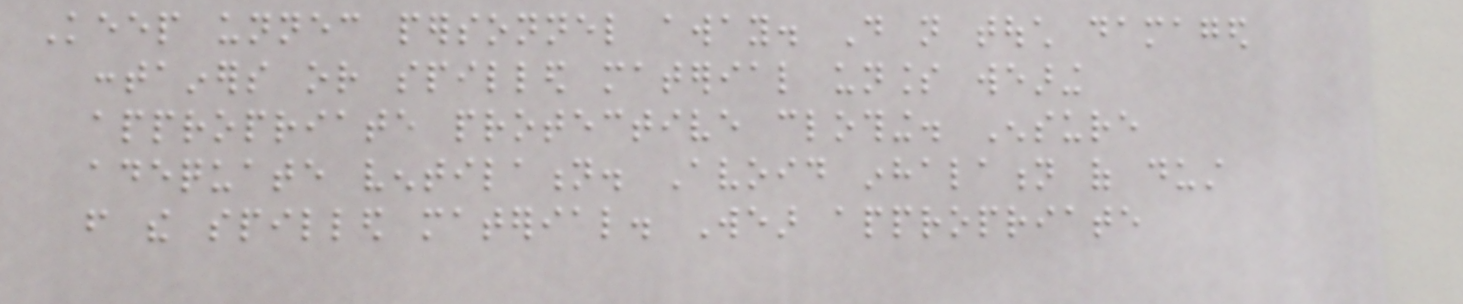Keep unnecessary personnel away. Do not touch damaged
containers or spilled material unless wearing
appropriate protective clothing. Ensure
adequate ventilation. Avoid inhalation of dust
from the spilled material. Wear appropriate
